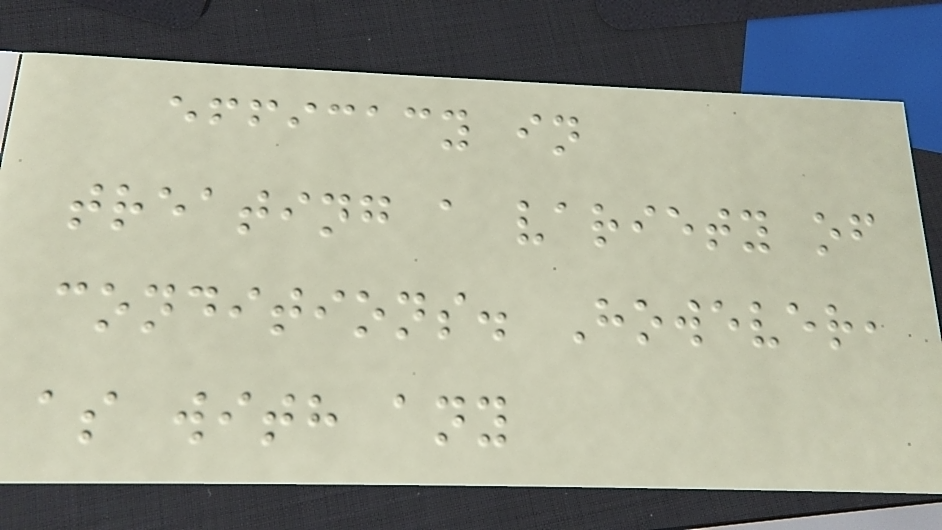efficacy in
treating a variety of
conditions. However,
as with any
